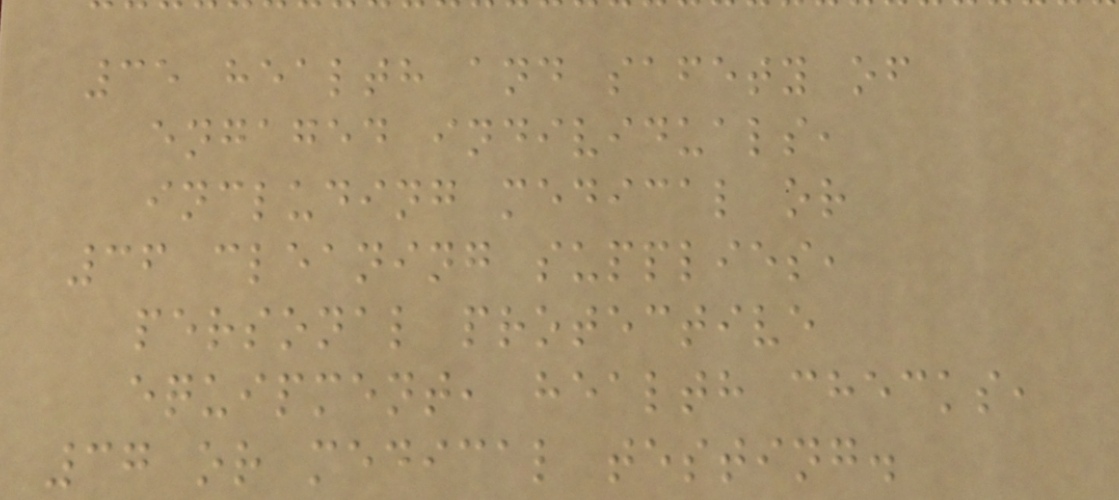35 health and safety of
engaged individuals,
including medical or
36 cleaning supplies,
personal protective
equipment, health checks,
37 or medical testing.
